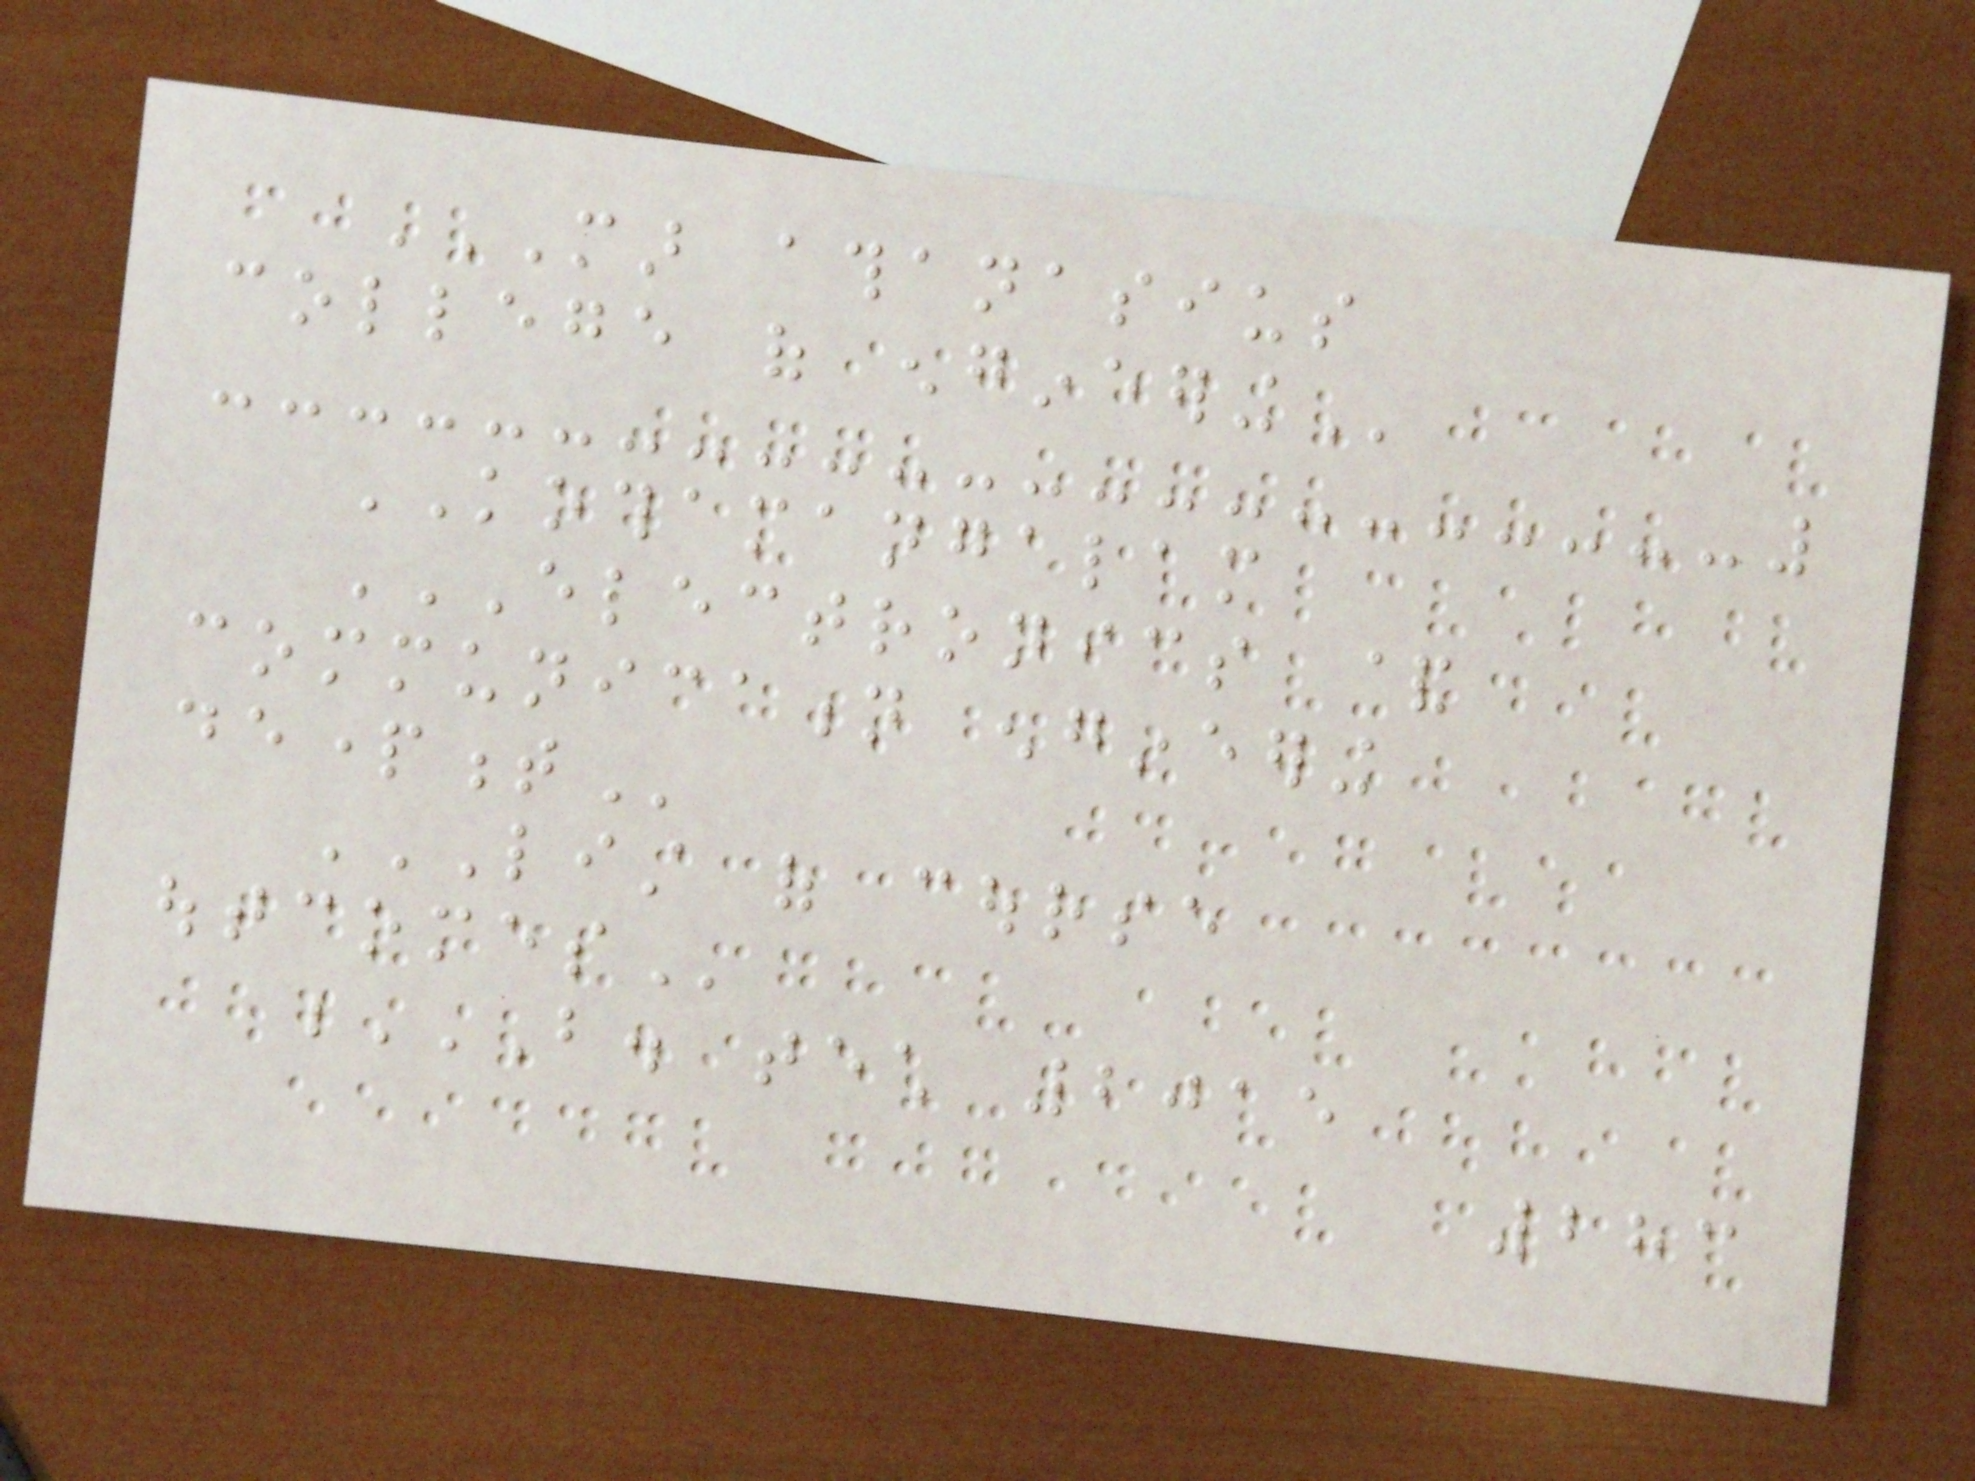MAR ATHANASIUS
COLLEGE OF ENGINEERING
KOTHAMANGALAM
ELECTRONICS &
COMMUNICATION ENGINEERING
DEPARTMENT
LIST OF COURSE
OUTCOMES
B. TECH 2015
283
